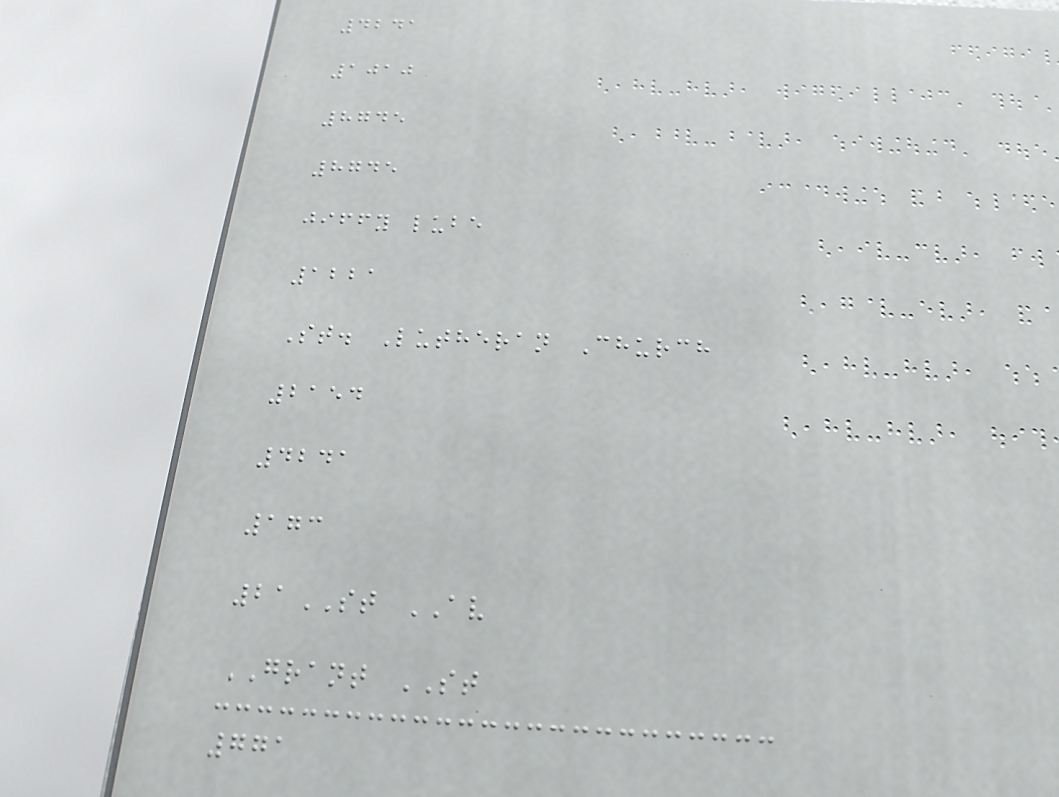4241
1010
8745
8745
jiffy lube
1221
St. Lutheran Church
2154
4241
173
21ST AV
GRANT ST
771
